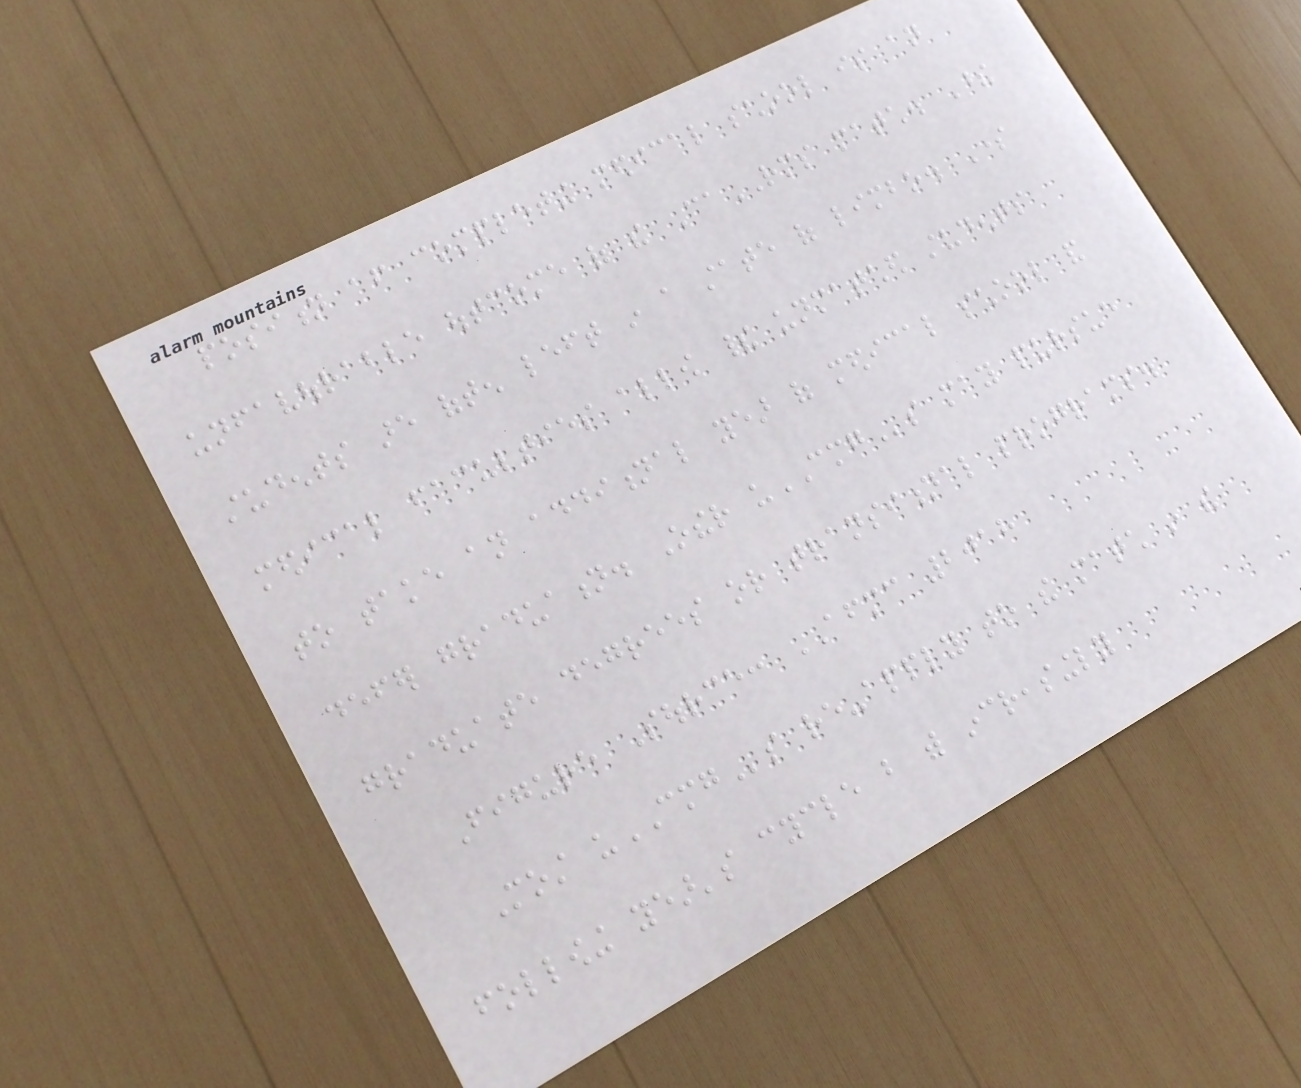position after completing medical school is an
unfavourable outcome of the CaRMS match. These
students are often left in a state of limbo. Some
medical faculties allow their unmatched students
to take an additional year of medical school and
defer graduation. Other uCMGs may pursue
graduate degrees or transitional programs.
Figure Source: AFMC 2018
Most uCMGs re-apply to the match in the
following year's cycle but with increasingly
